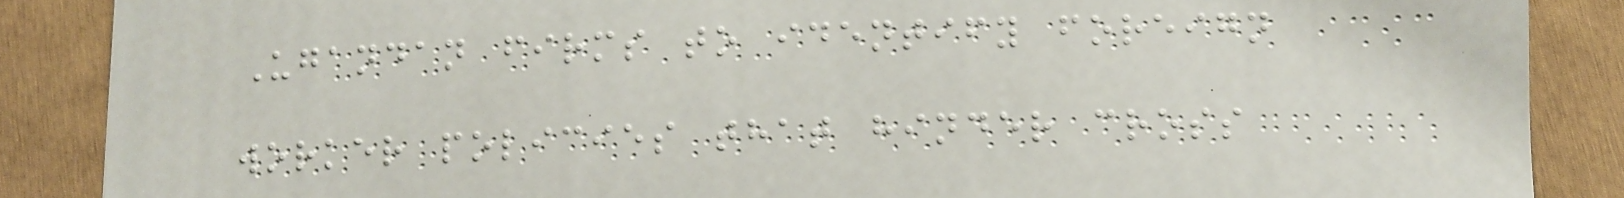Ugandan firms to identify foreign
worker policies that hinder cross
